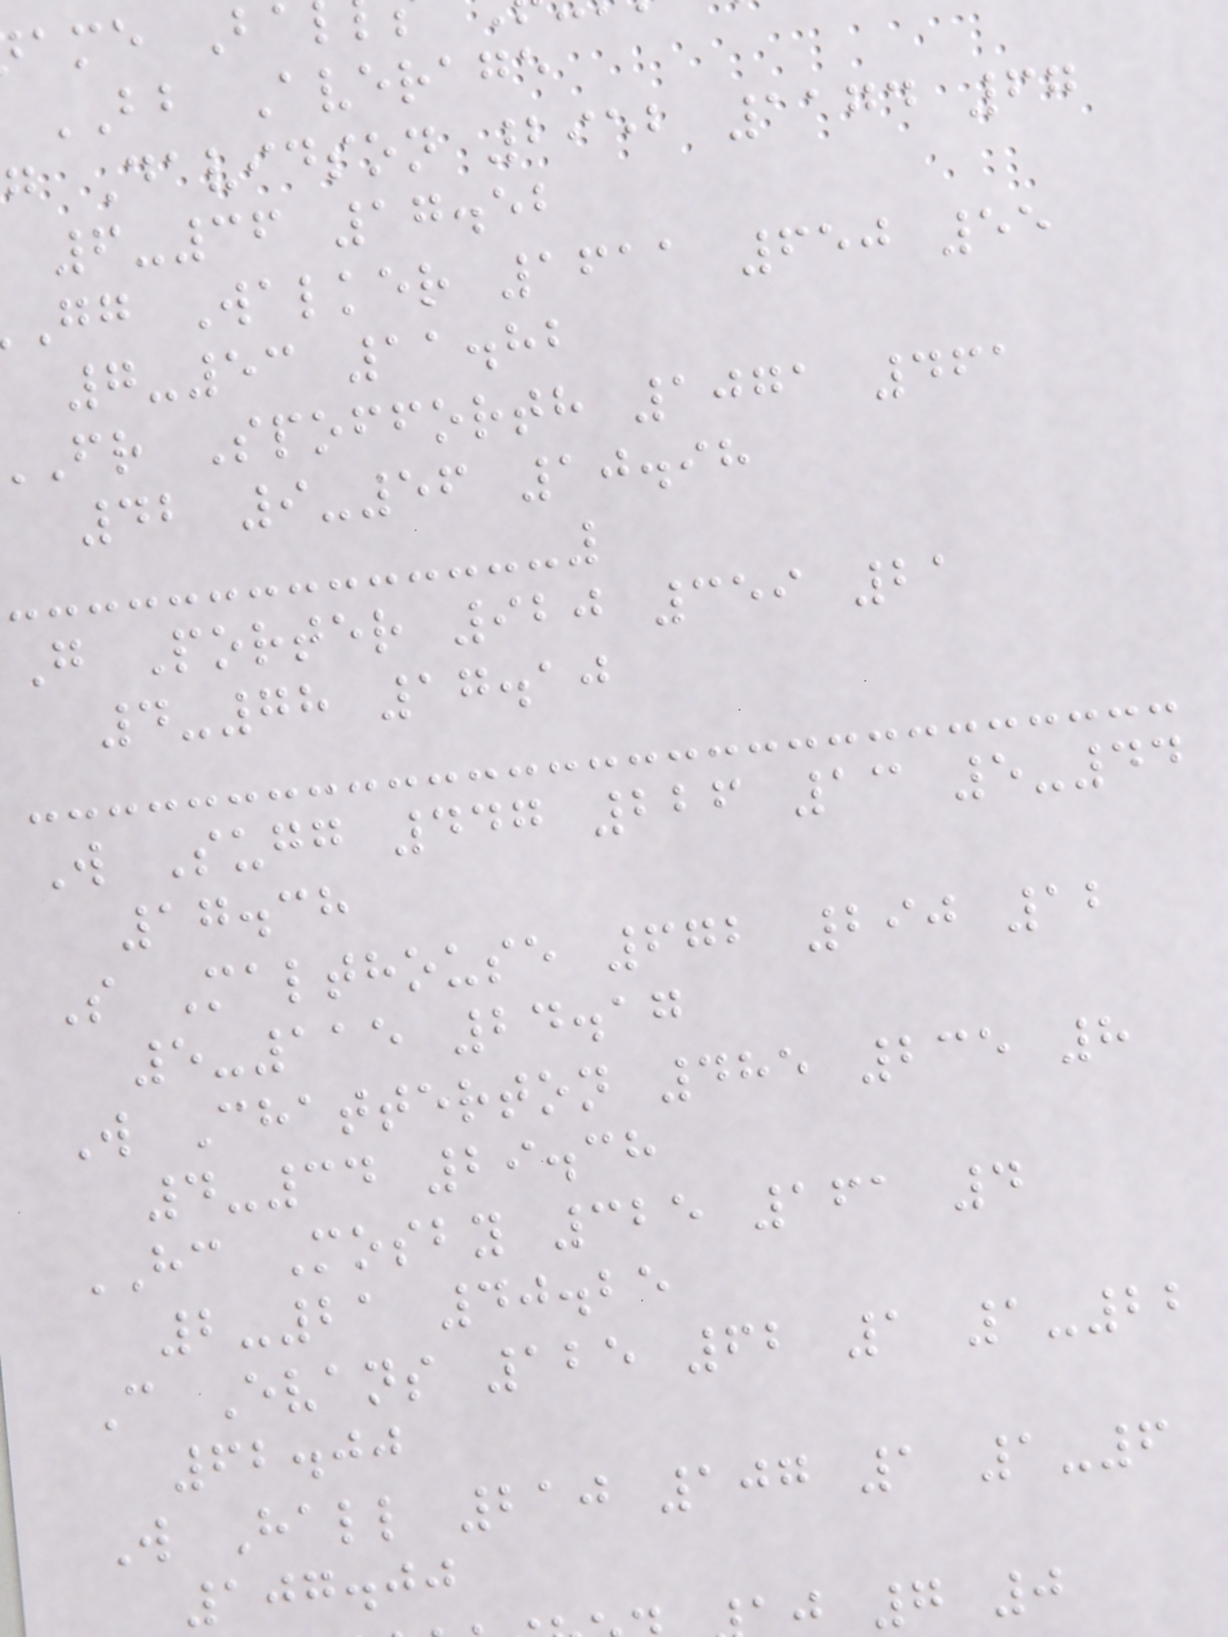ame Ba
BB Average
g Davidson 2952 1174 67
6-36 17.52
gg Walker 1611 650 55
7-53 11.82
fr Spofforth 1071 461
42 9-56 10.98
G Porter 920 359 21
4-78 17.10
W Sugg 447 226 13 5-44
17.38
S Malthouse 672 290 12
5-115 24.17
W Chatterton 485 235 8
4-34 29.38
HC Mosby 325 161 4
2-21 40.25
C Evans 125 62 1 1-22
62.00
W Hall 210 107 1 1-6
107.00
